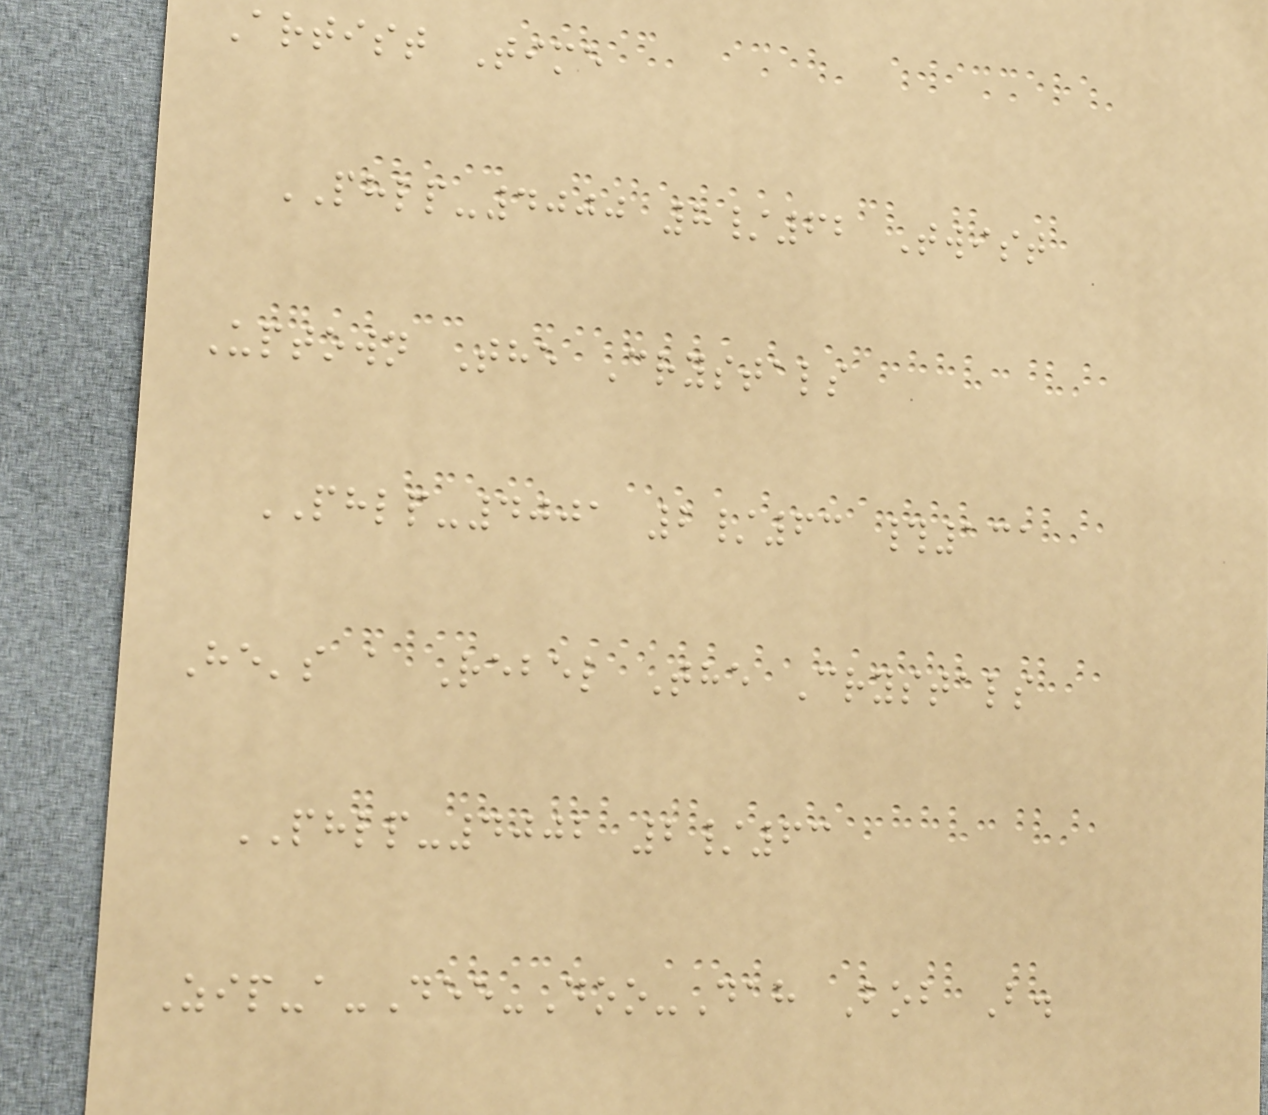Artist Time
PHLP-4000 8/62 Twist
Uptown The Crystals
PHLP-4001 2/63 #131
He's a Rebel The Crystals
PHLP-4002 2/63
Zip-a-Dee-Doo-Dah Bob B.
